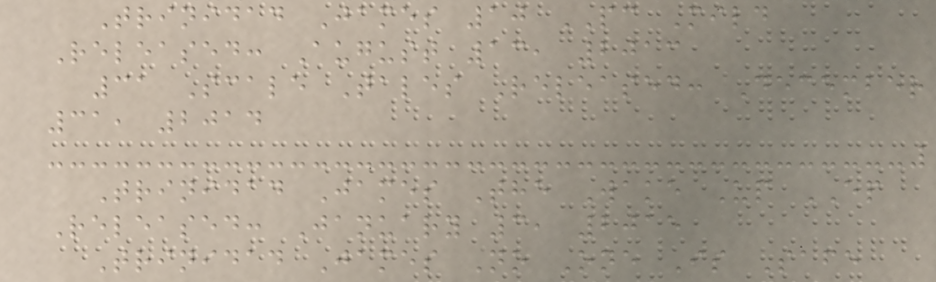Trinidad James 10 PC Mild
Released: August 13, 2013
31 Scale Tales Released: December
31, 2014
Trinidad James The Wake Up EP
Released: January 3, 2015
Trinidad James No One Is Safe
